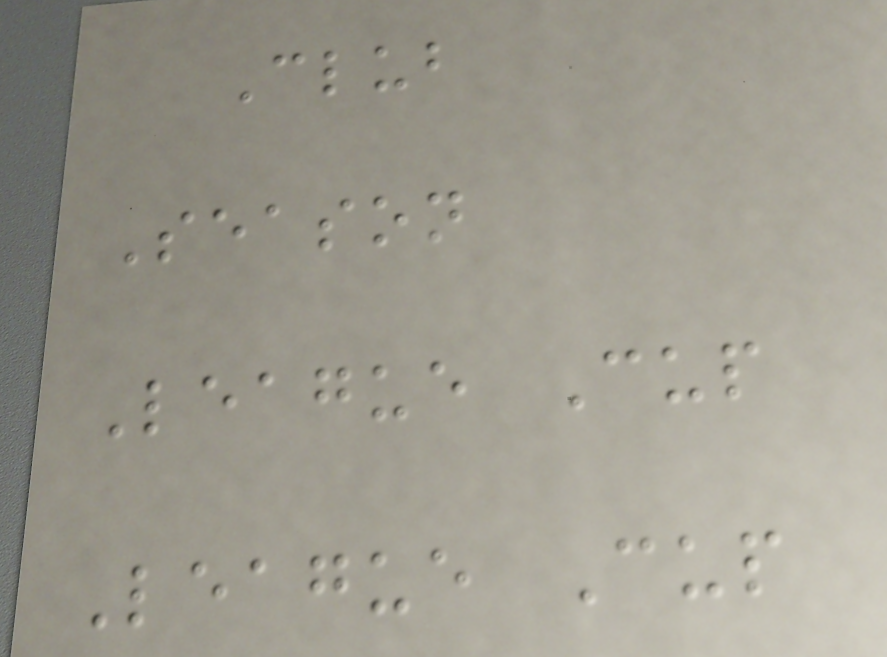Club
Season
League Cup
League Cup
